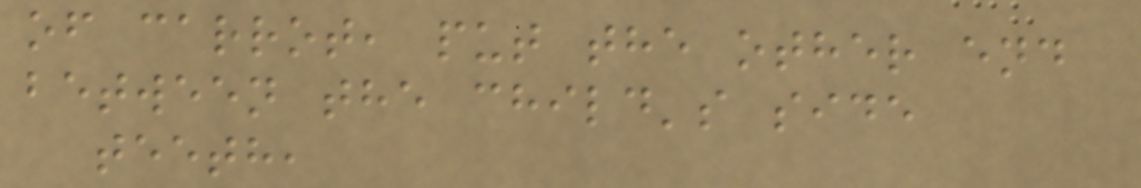of carrot, put the other end
between the child's side
teeth,
